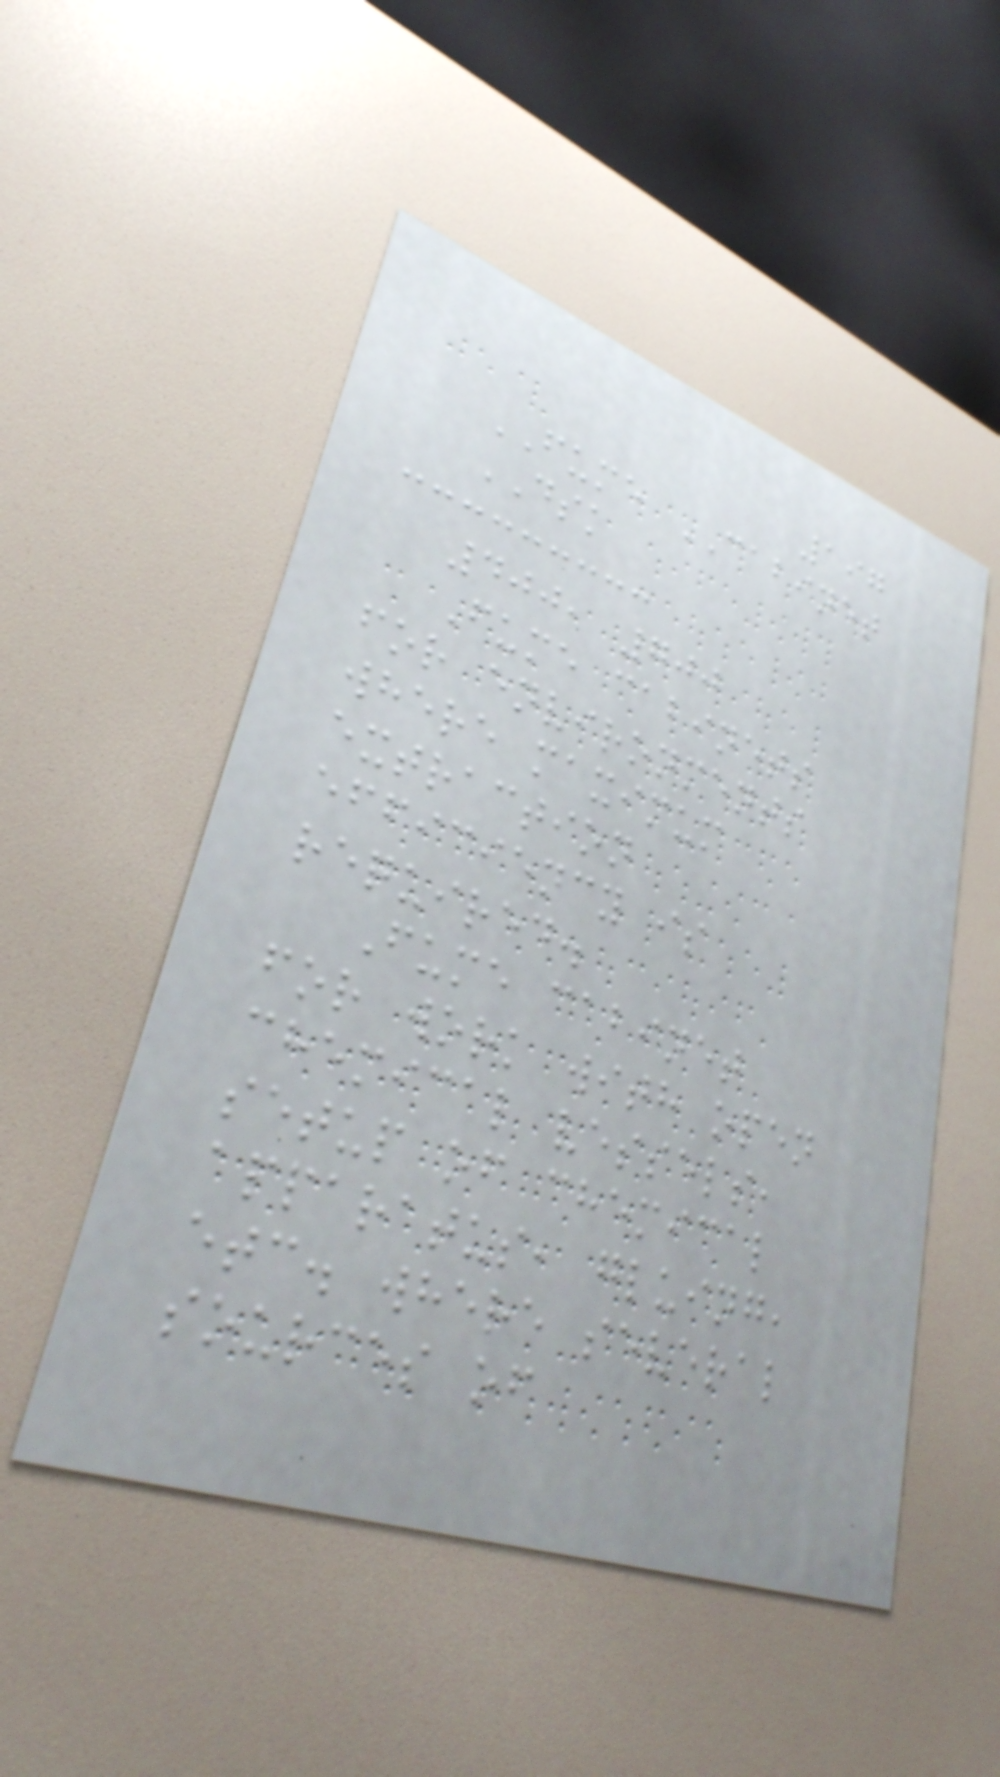197
FUME CABINET
DSK
400, 700
Fume cabinets
for environments
where maximum
extraction
efficiency is
required.
Fume cabinet
for work with open
chemical vessels,
setup of chemical
apparatus, gluing,
etc. where several
sources of
